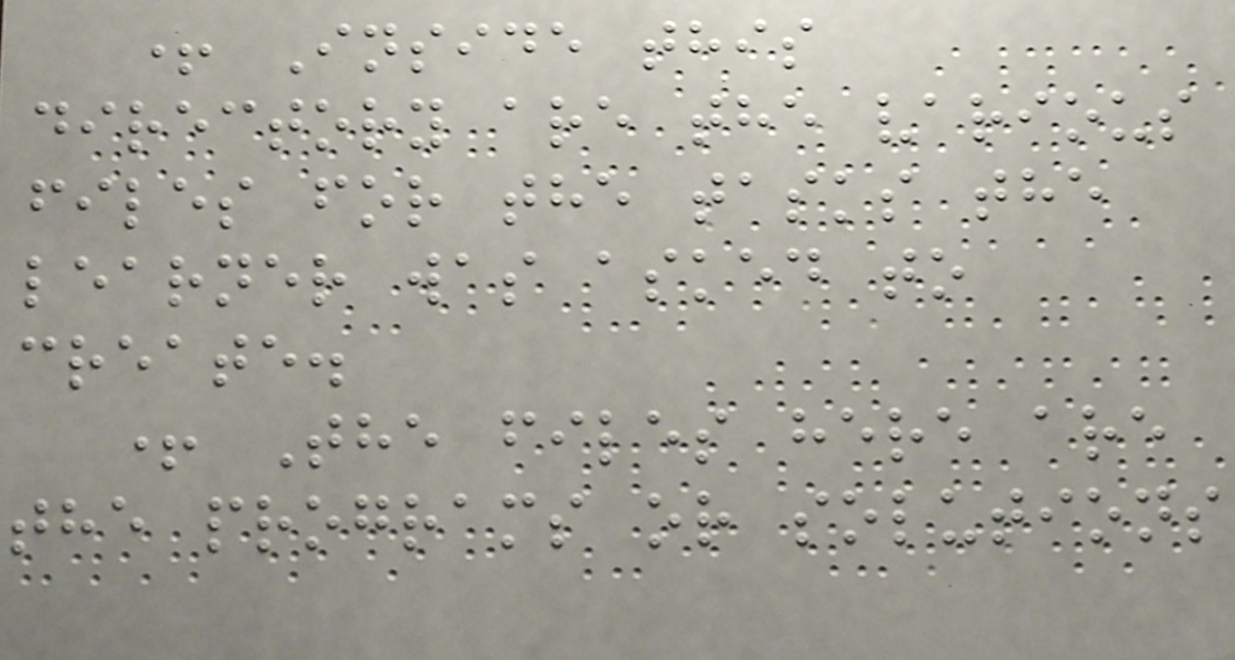+ Inside this
directory are the various
files for the tasks the
learner was asked to
create.
+ The files here are
the programs or solutions
